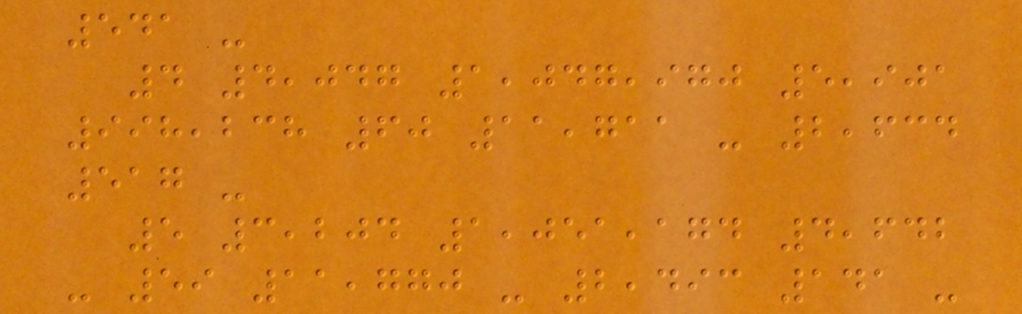541 -
4 4,047 1,047,970 5,901
998,238 60 11,711 - 2,634
517 -
5 3,204 1,051,174 4,642
- 59 11,770 - 2,493 141 -
